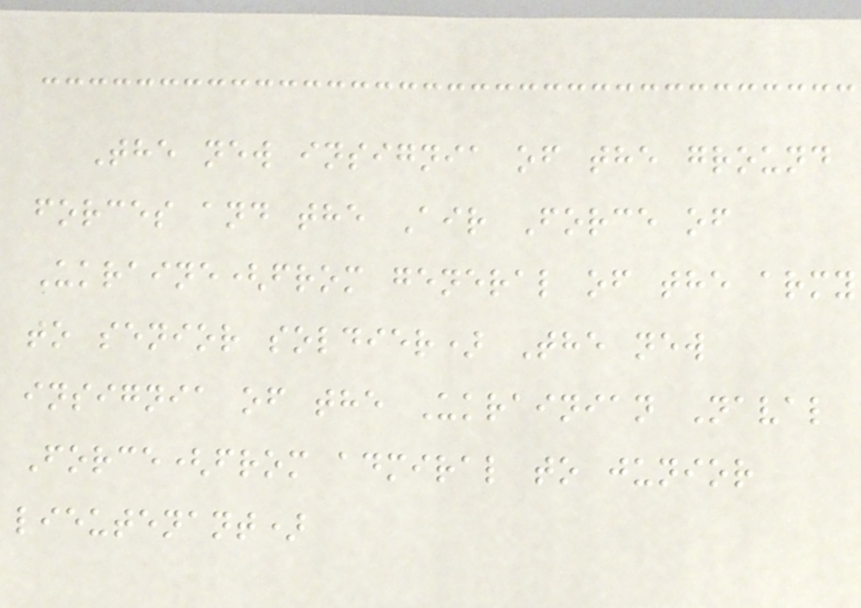The new insignia of the ground
forces and the Air Force of
Ukraine(from general of the army
to senior soldier) The new
insignia of the Ukrainian Naval
Force(from admiral to junior
lieutenant)
